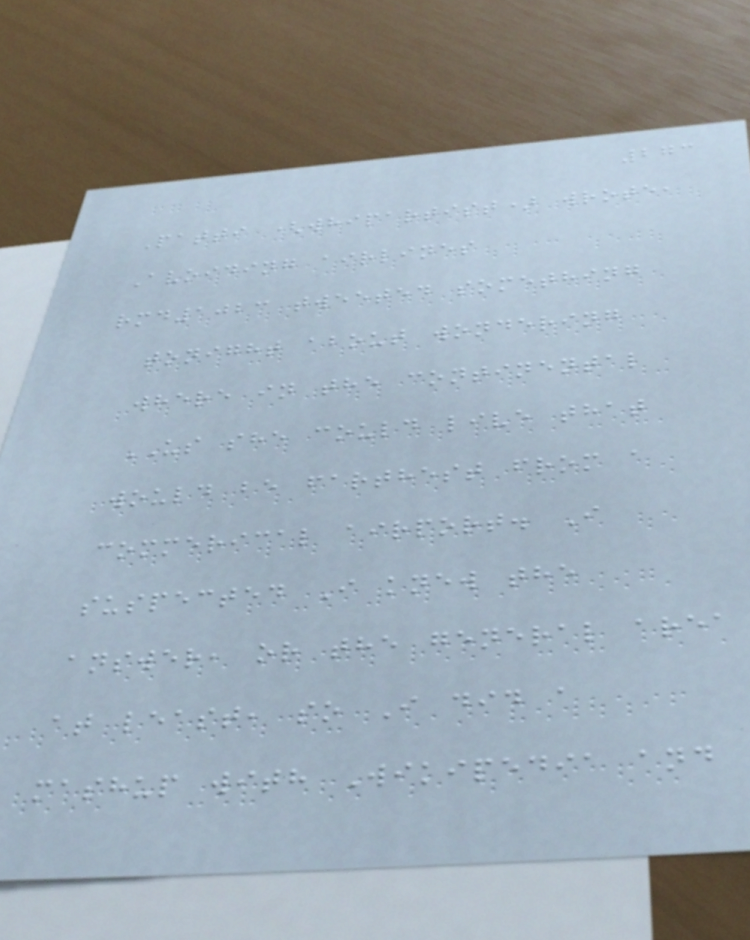273
Patti (whipartist) wrote,
Avoiding airlines
rmd1023 tweeted something
tonight about wondering
where in the continental
US she could live that
would be farthest from a
commerical airport. I
suspected I knew the
answer, or the general area
at least, so I did a
mashup with Wikipedia and
